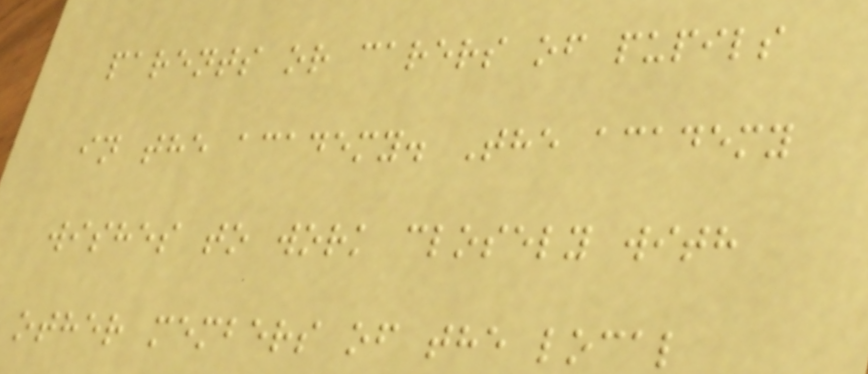parents or carers of pupils
in the academy. The academy
wishes to work closely with
other members of the local
